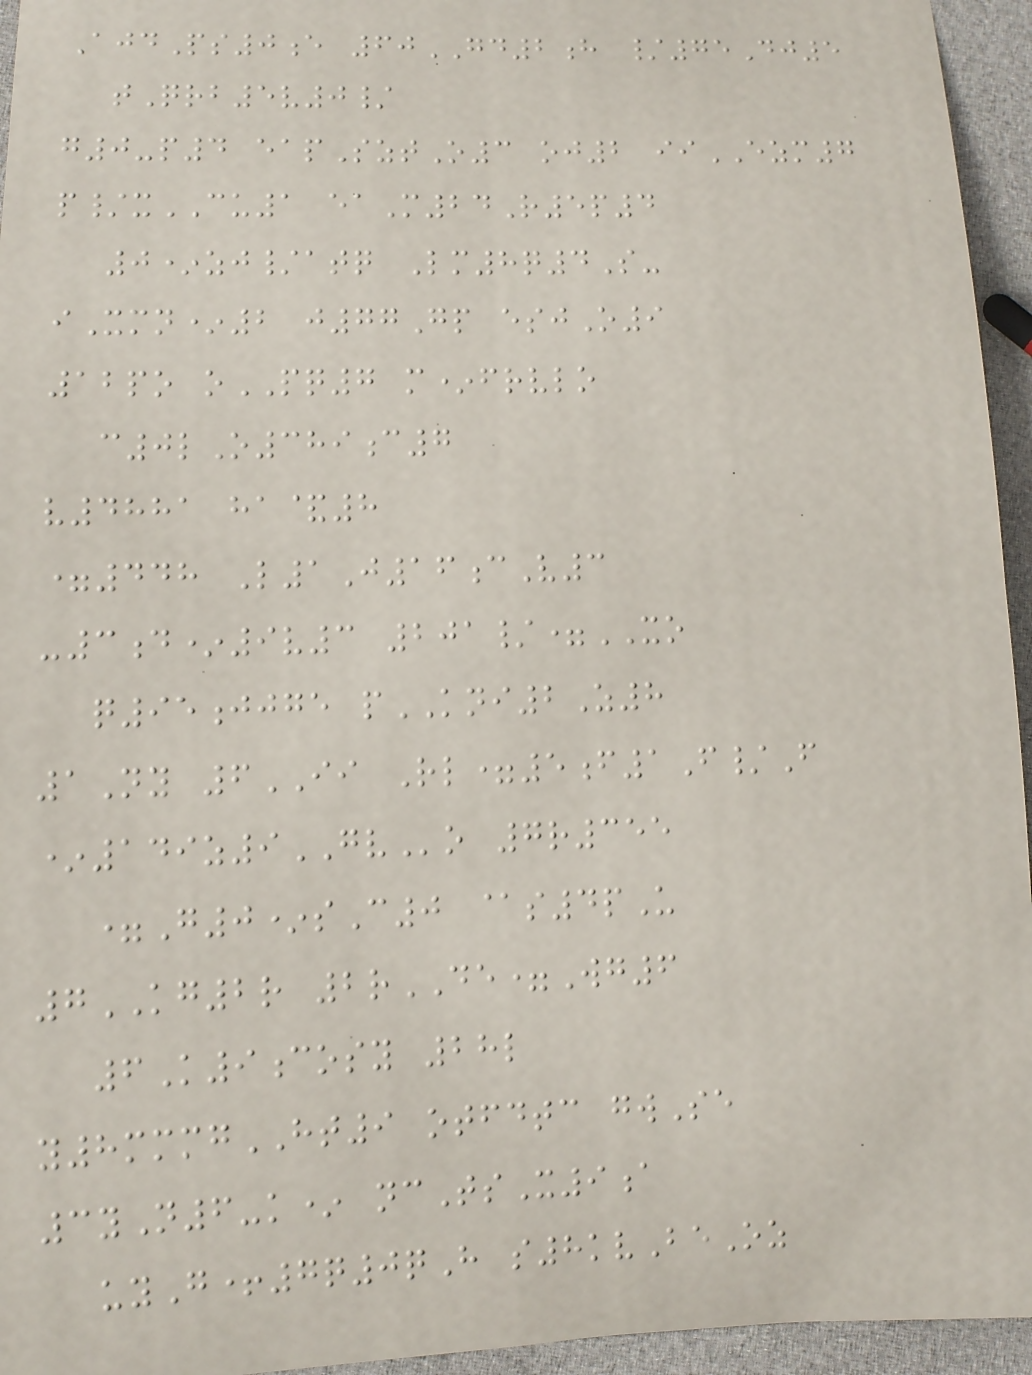AjdPs0e 60GD2h /75Dj5
tQrb5v0/
g0-p4 eapSztO3 oj2 iiEZM7
p/xCU1 eaM24R5p4
0*zj/atq Lm8q4S-
iXmn*2 j77Gp esjO9
12po oPQ7 m*frvlo
c0lO389c7
v4881 ha&8
=448 L1J16cV3
-3d*9v3 201/=XO
q95jjge pKNI2Z8
1Ny 6II Rl=5f1F/F
*149z9GVo 7r355
=G0*sC0 @s4pU
7KG2r 2rDE=Wg6
6K9cosy 28l
y8mmmgHT9 otfdtc gwSe
3yN6-k* ncTsX9a
uyG+7q0qH s8kvBeOz
